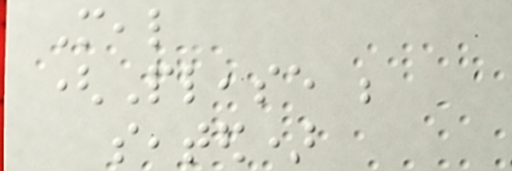Meal
(Please be
seated)
